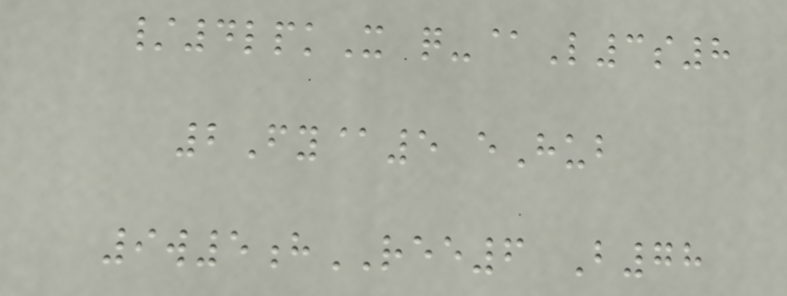/4lpkX q-@L3s8
2Fy@5 eHub
9w5hREE6 B78
